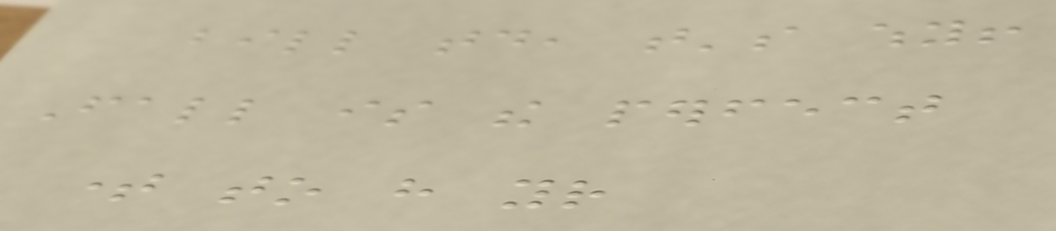bill today, that's why!
Fall is the perfect
time to have your
